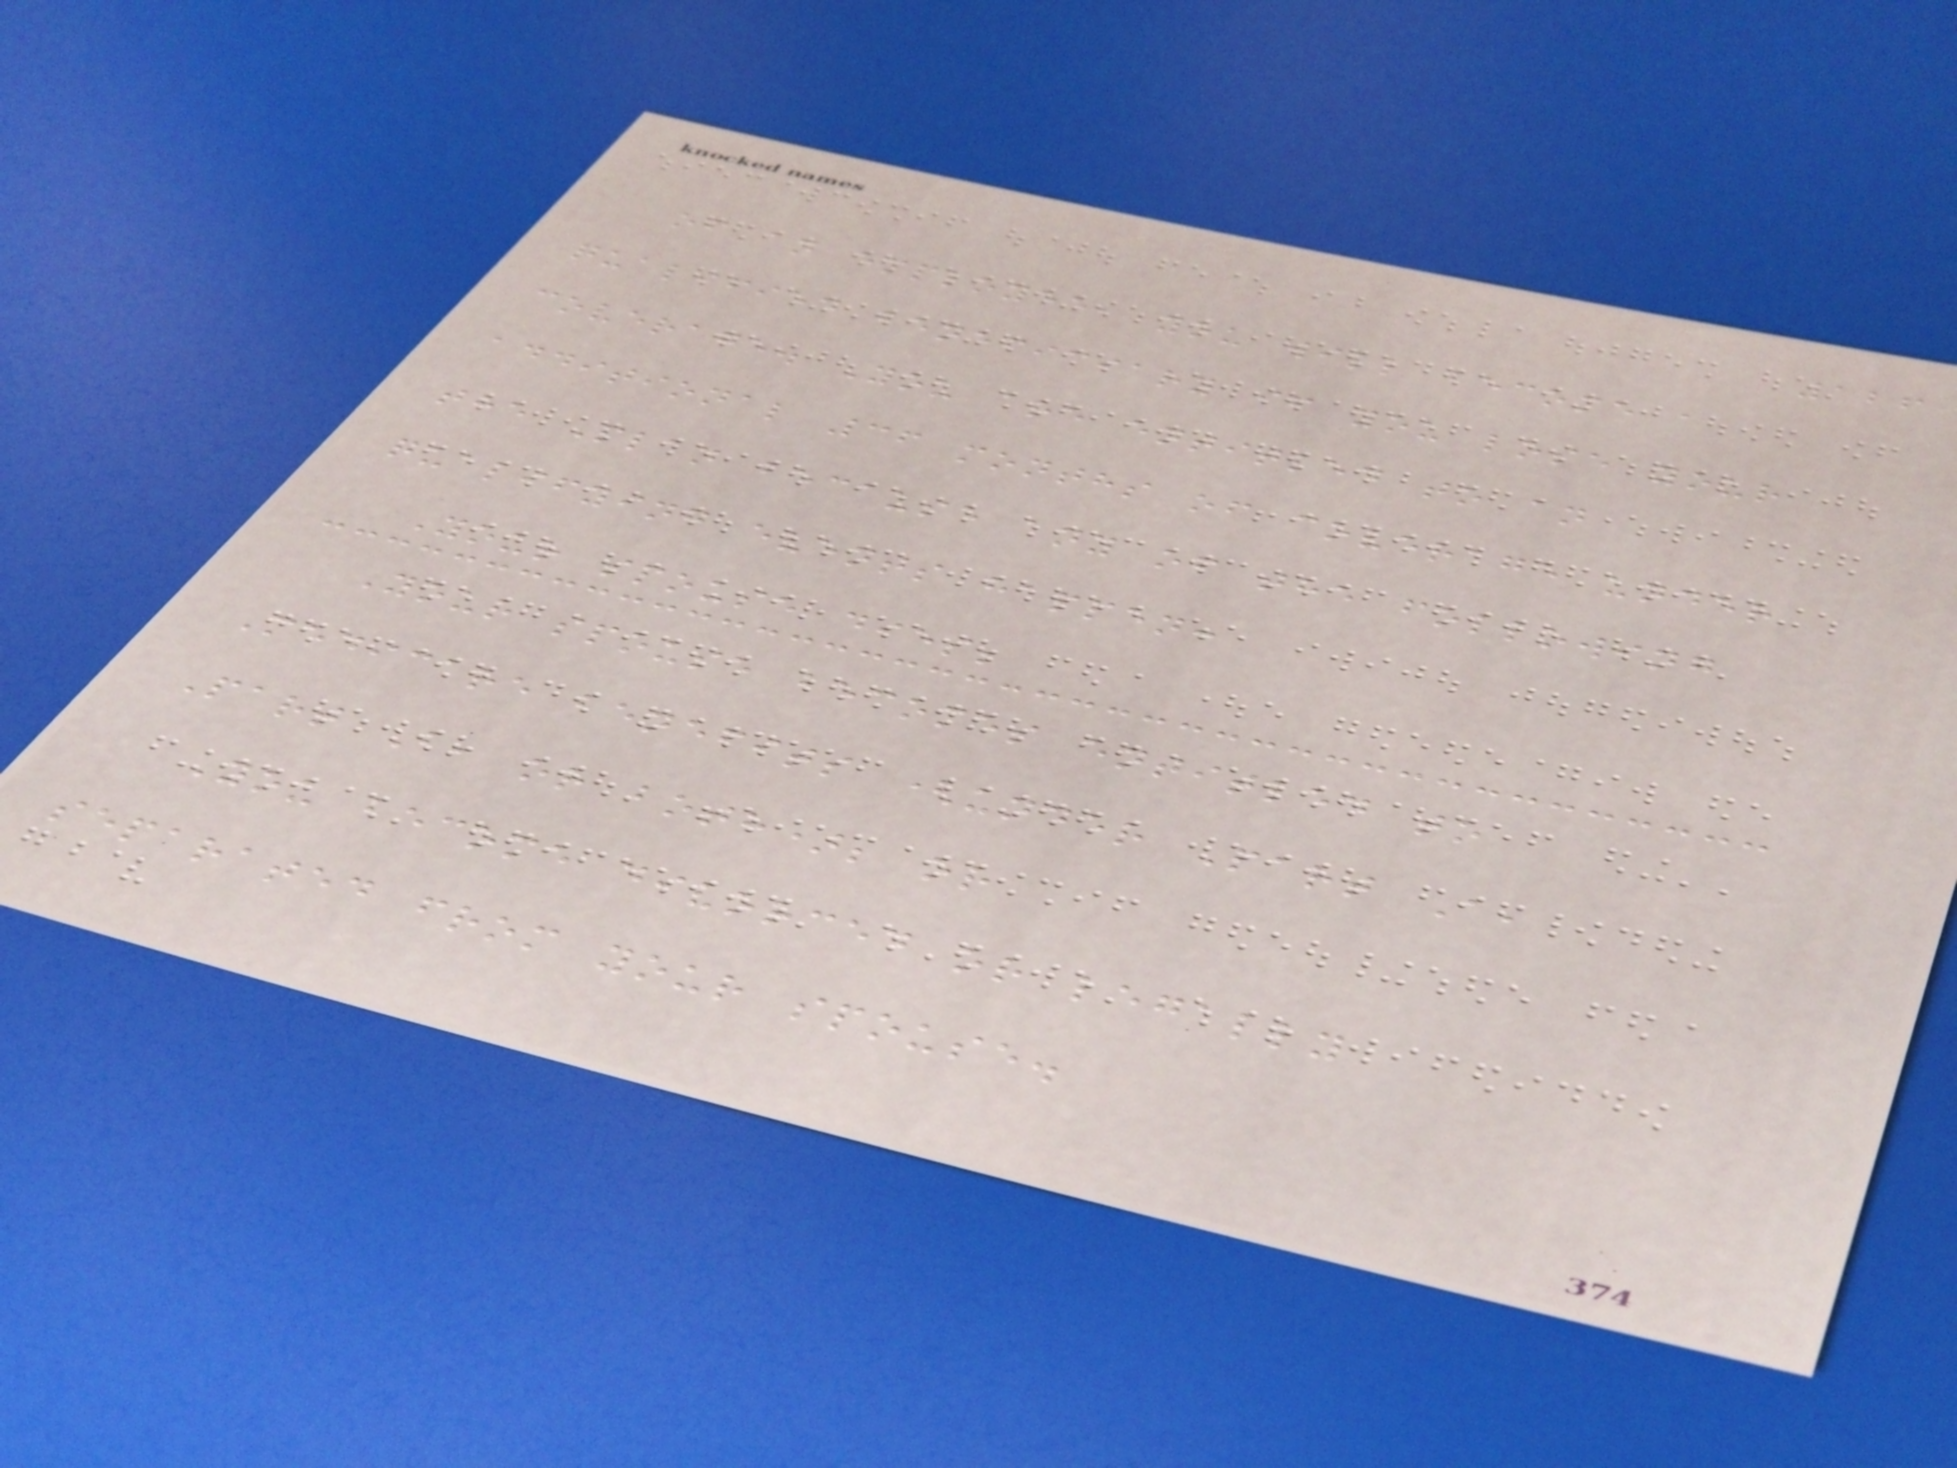126
of an employee, you will become a
qualified beneficiary if you lose your
coverage. You are entitled to an
additional 36 months of coverage under
the Plan because any of the following
qualifying events happen:
Your spouse dies;
Your spouse becomes entitled to
Medicare benefits (under Part A,
Part B, or both); or
You become divorced or legally
separated from your spouse.
